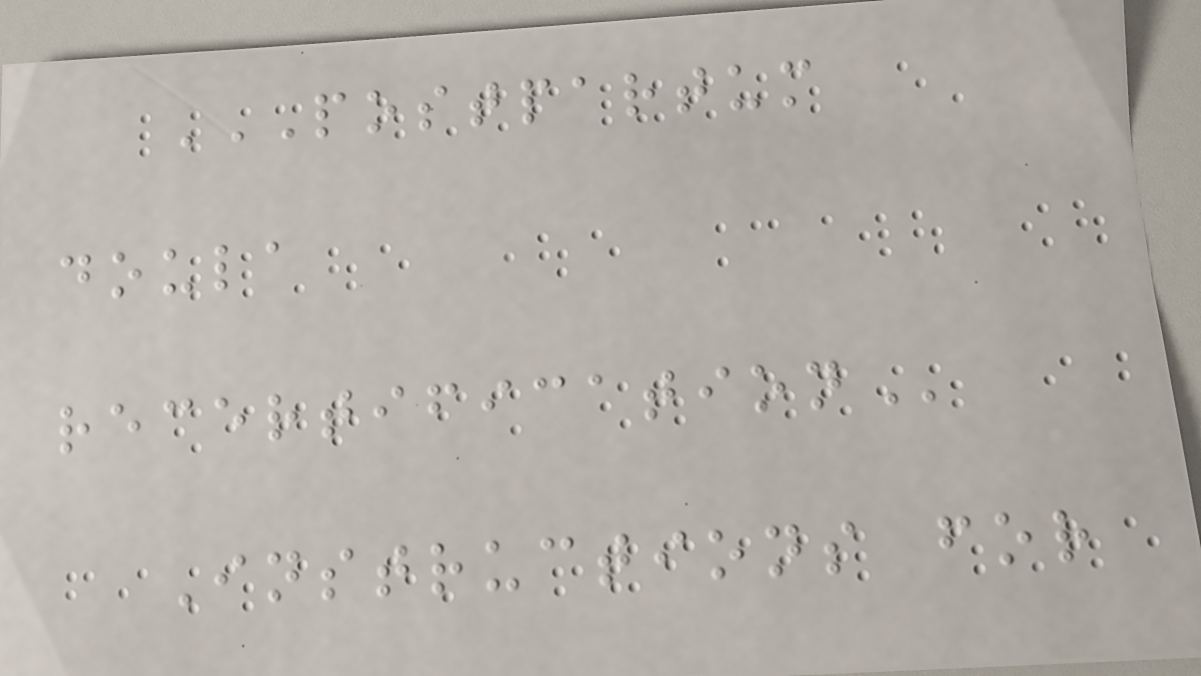POSTPARTUM
DOULA
RECERTIFICATION
Instructions for
